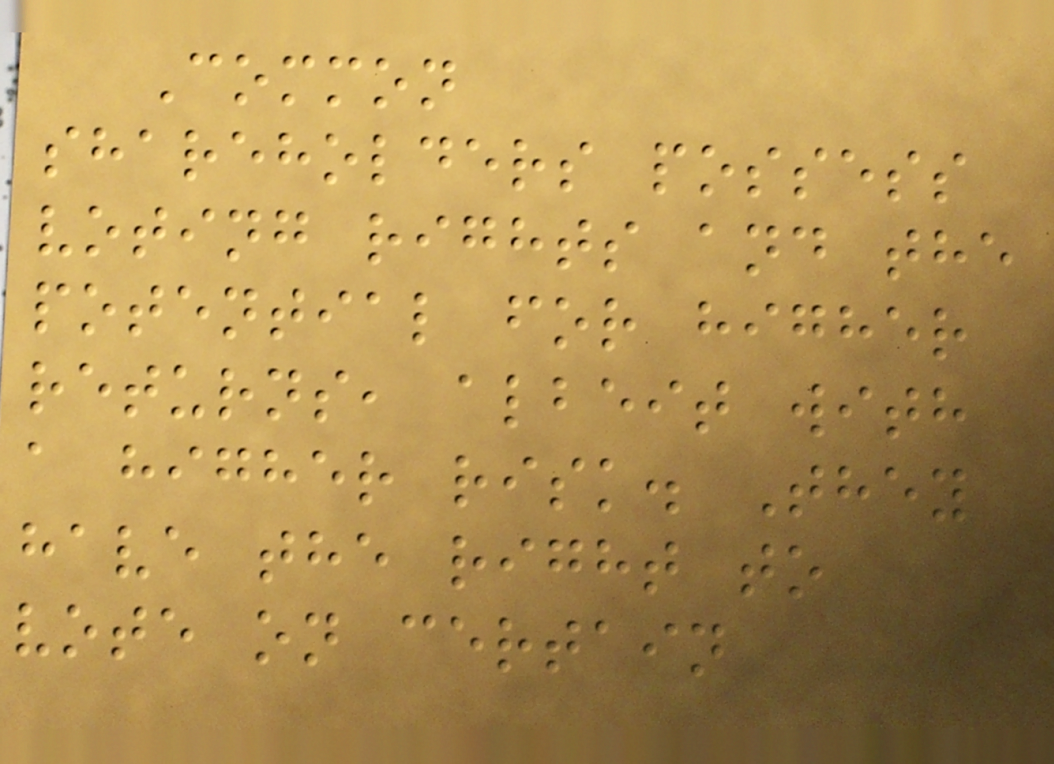Common
shareholders possess
voting rights and the
potential for higher
returns, albeit with
a higher risk. They
have the right to
vote on certain
